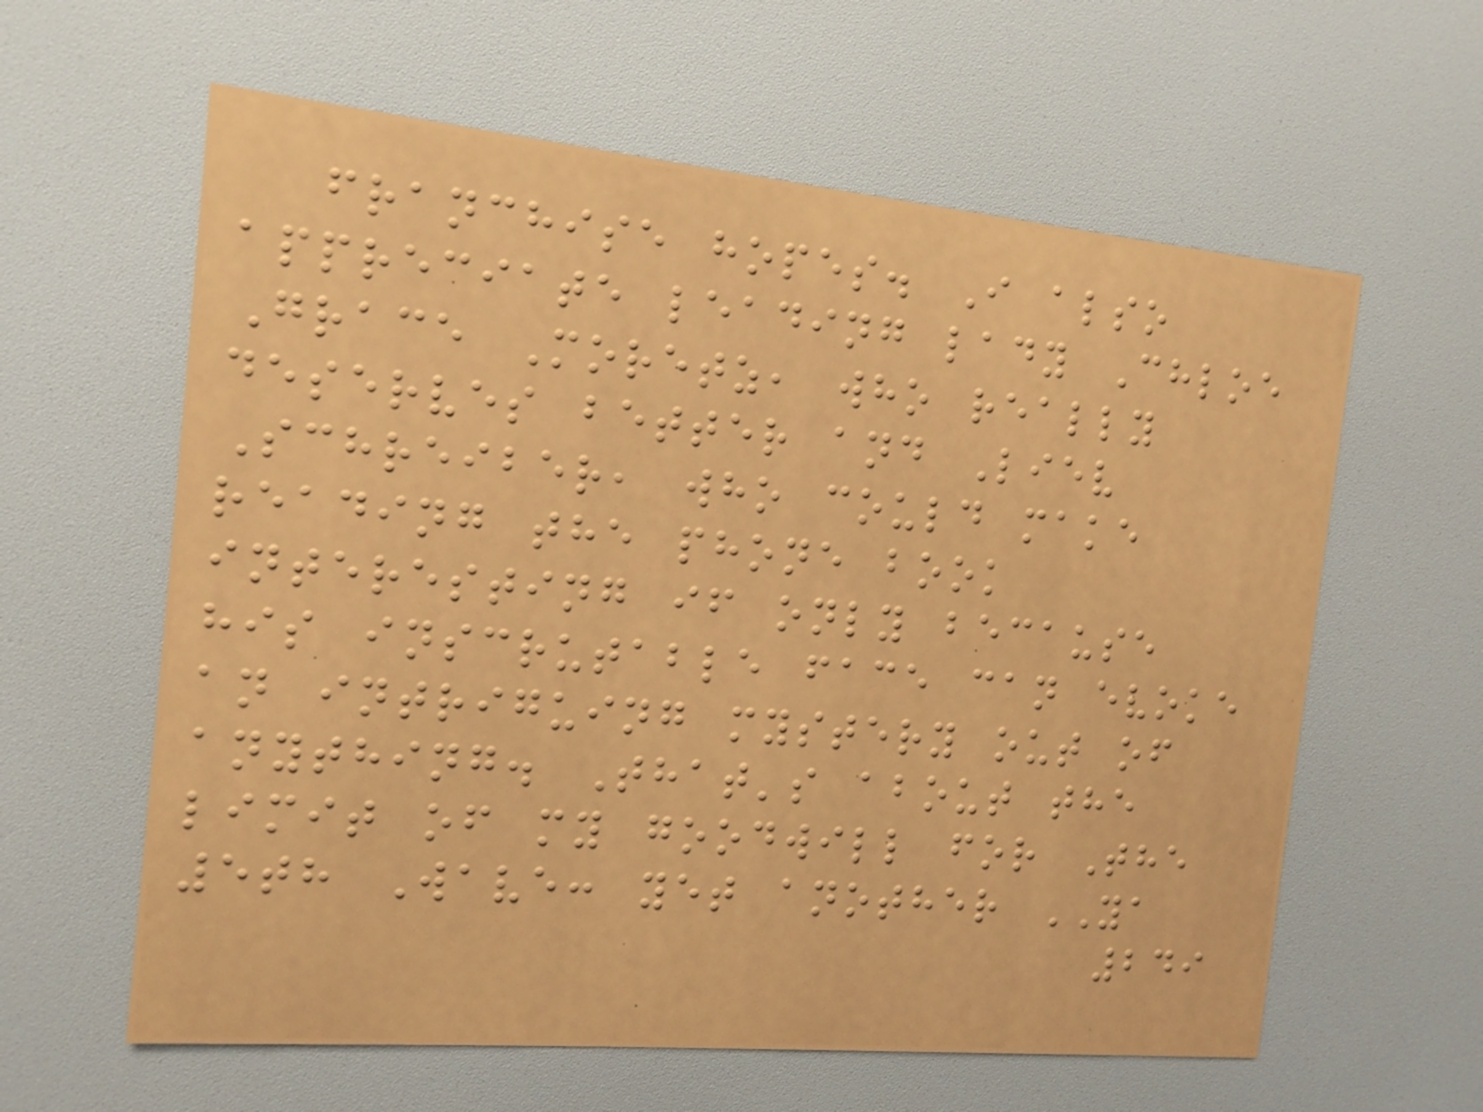franchise hopes. I also
appreciate leading lady Chloe
Grace Moretz, who really
deserves better and Liev
Schreiber, who could make
reading the phone book
interesting if only because
his inscrutable face can evoke
an intriguing mystery out of
anything. That's about the
limit of my goodwill for The
5th Wave: yet another YA
249
